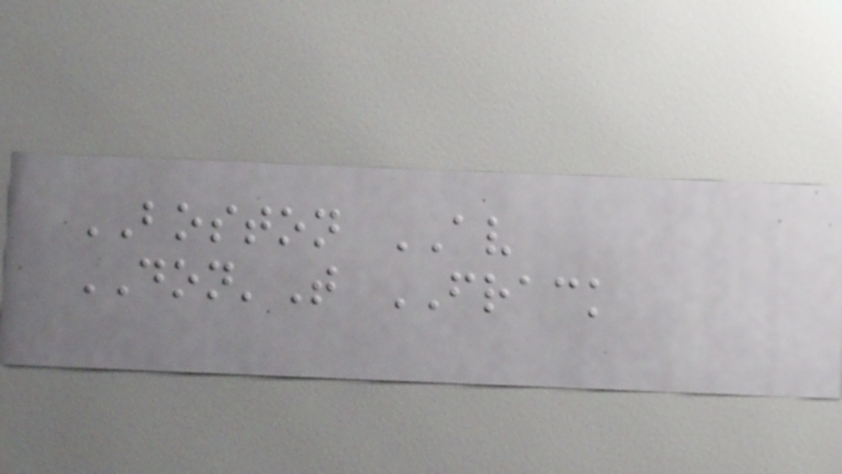BOSTON AV
DON'T FRACK
